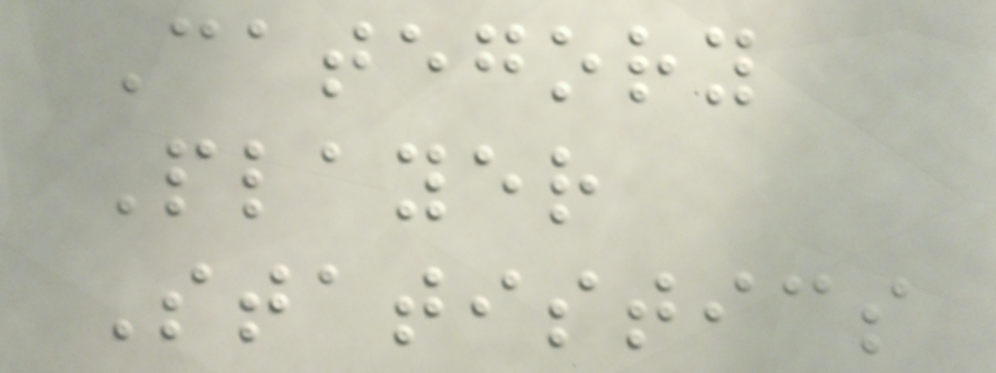Category
Player
Statistics
